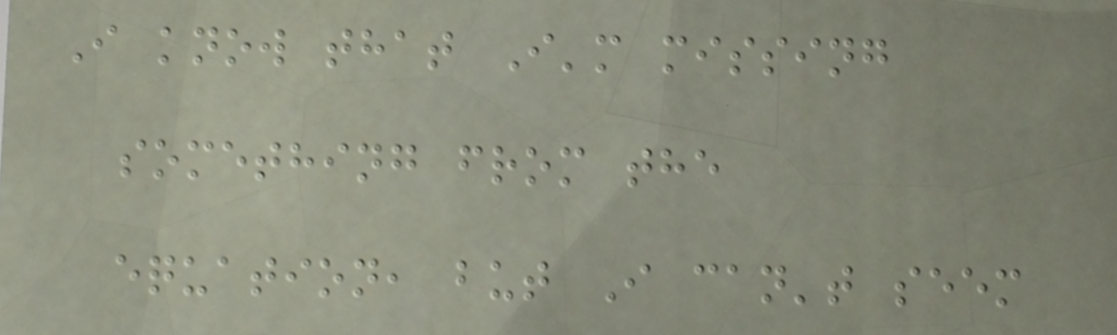I know that I'm missing
something from the
equation, but I can't seem
